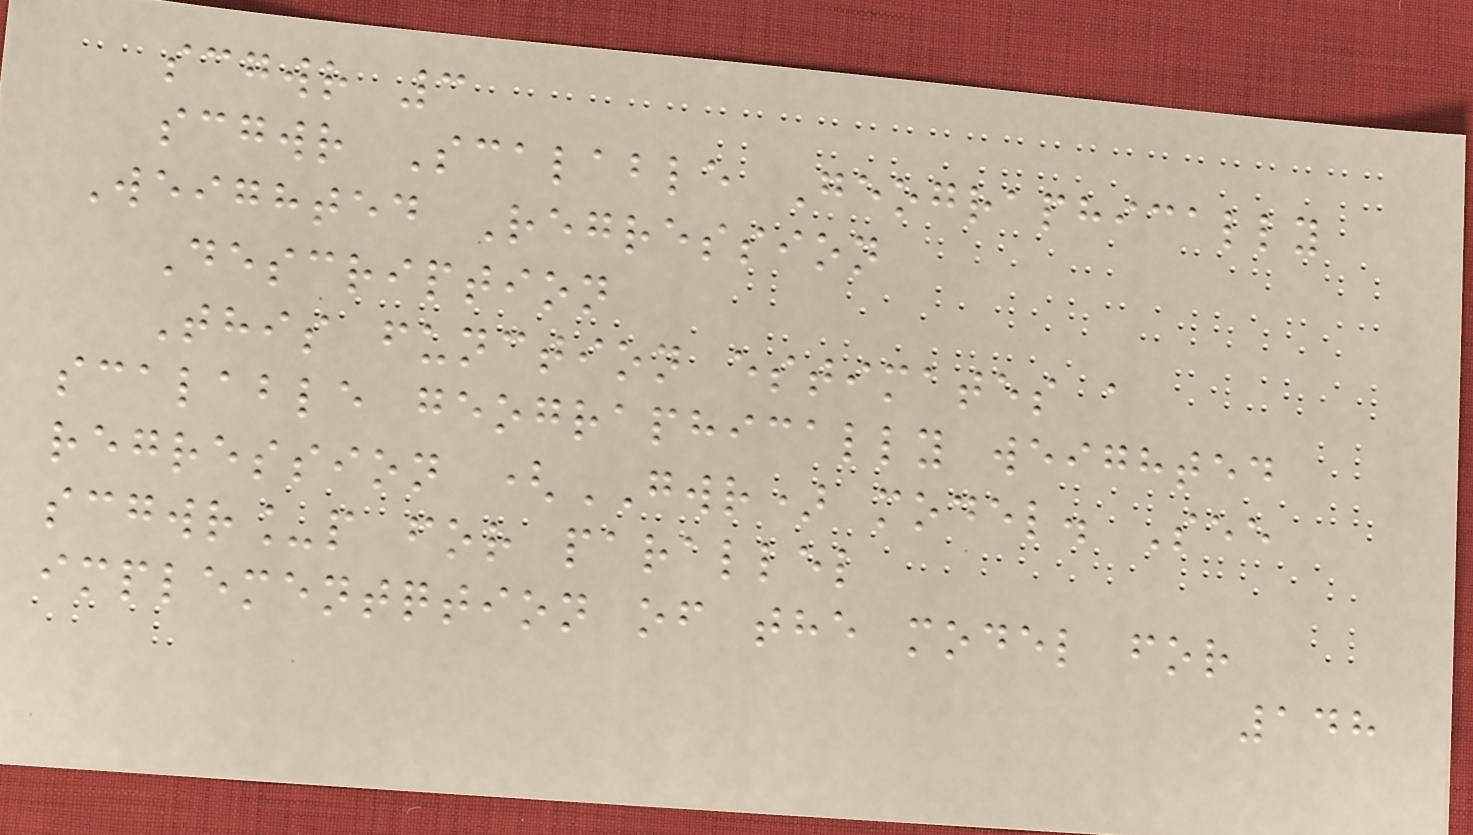scgwr 3
scgwr Scalable Geographically
Weighted Regression
Description
This function estimates a
scalable geographically weighted
regression (GWR) model. See
scgwr_p for parallel
implementqtion of the model for
148
